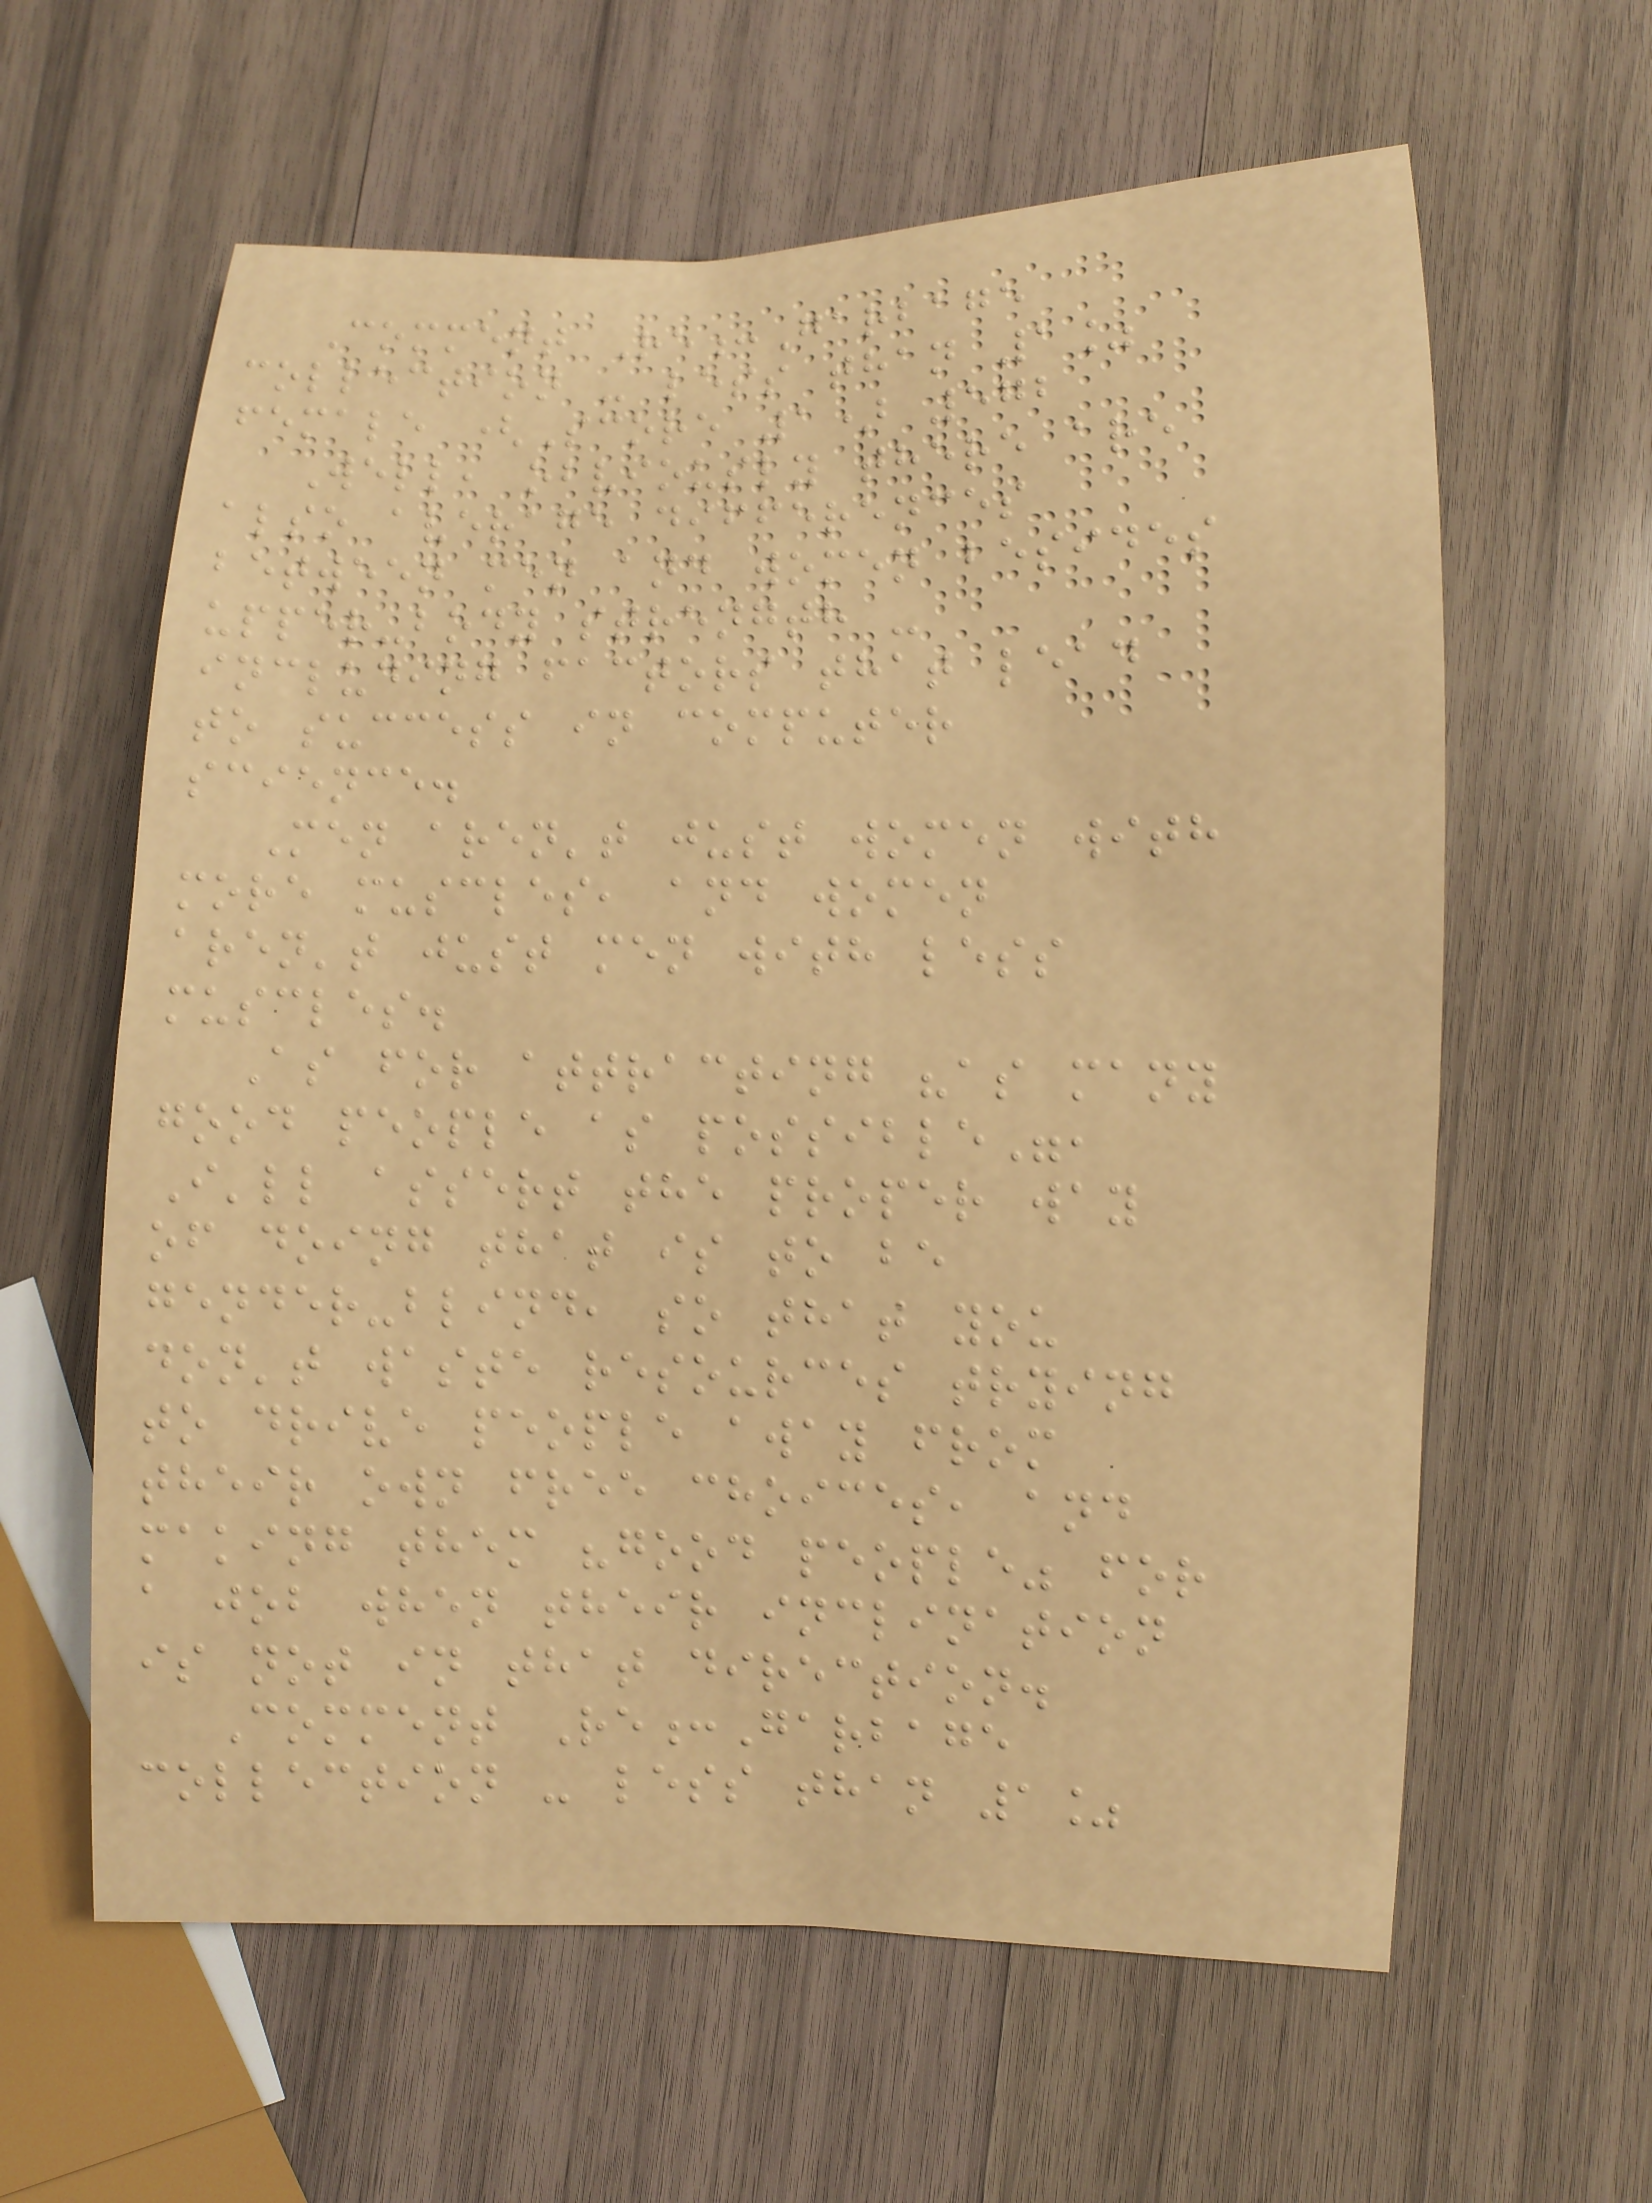Comment Re:Garbage
collection - less than 1%
female (Score 1) 572
Well, obviously there are
also average differences
between men and women besides
upper-body strength -
including factors that lead
to success in computer
science.
Men aren't just women with
more muscles, and women
aren't just men with less
muscles.
As for attracting "as many
good people as possible",
I'll assert the proper way
of doing that is to be
gender-blind, so that you
don't waste resources trying
to drive people away from
their own free choices, and
making them "good people" for
a job when their inclination
is not in that direction.
Comment Re:Garbage
collection - less than 1%
